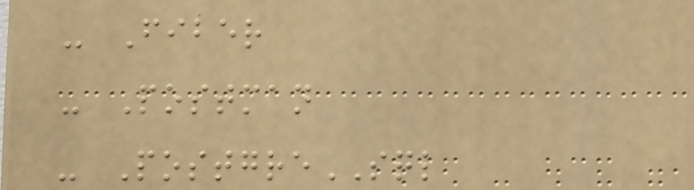- Fiber
- Postman
- PostgreSQL
